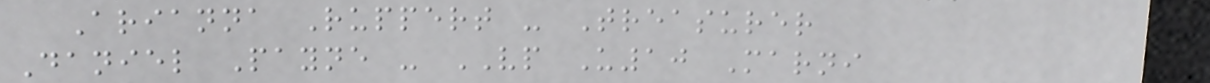Arianna Ruppert - Treasurer
Daniel Payne - VP U10 Marni
